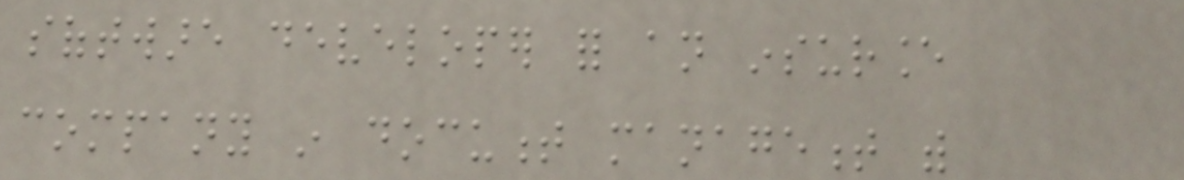software developer for an insurance
company in document management with
